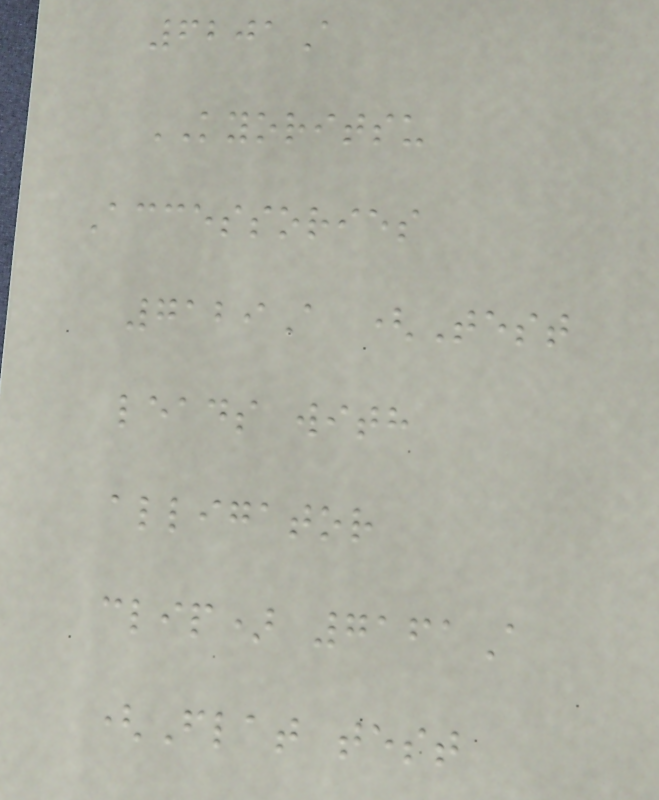6201A
KYORITSU
Accessories
7129A (Test
leads with
alligator
clip) 7161A
(Flat test
